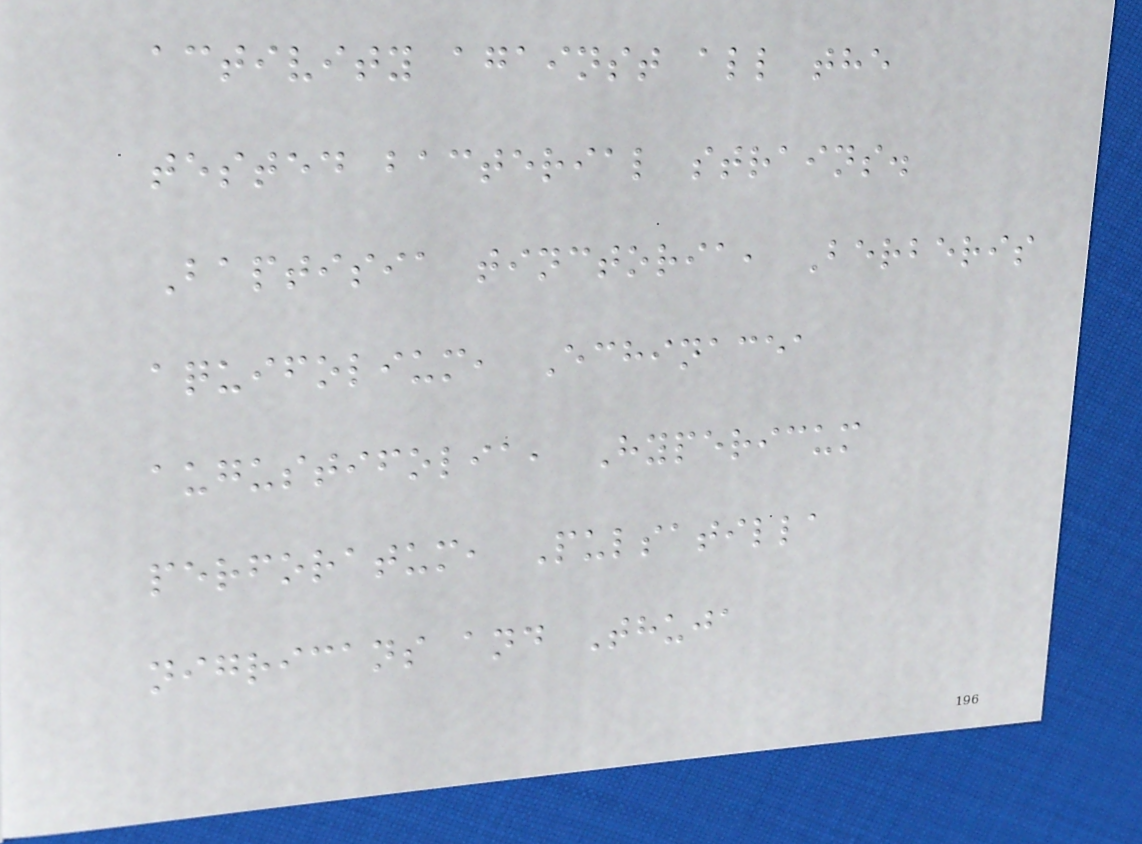activity against all the
tested bacterial strains.
Baptisia tinctoria, Berberis
aquifolium, Echinacea
augustifolia, Hypericum
perforatum, Pulsatilla
nigricans and Thuja
